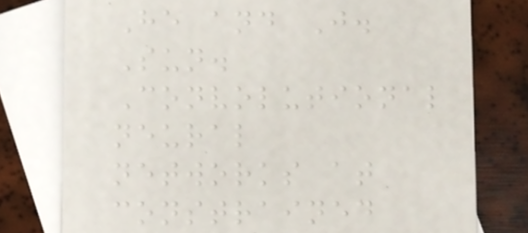He and J.
Sun.
Convolutional
neural
networks at
constrained
